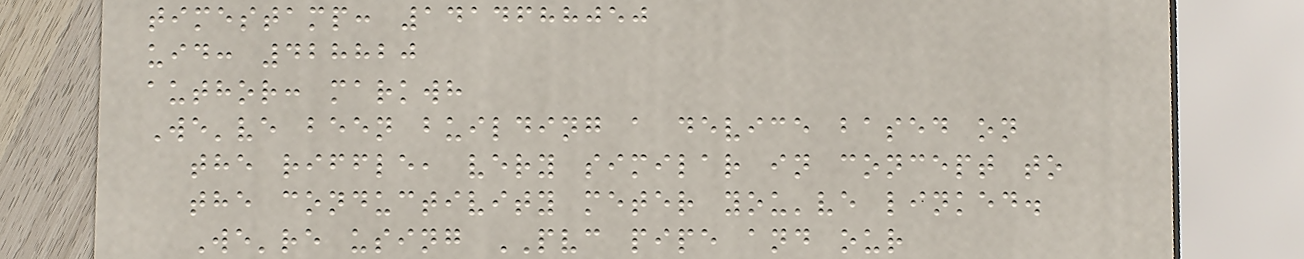timestamp: 1414688050
uid: 428820
author: markwh
We've been building a device based on
the riffle, very similar in concept to
the conductivity meter you've linked.
We're using PVC pipe and our
